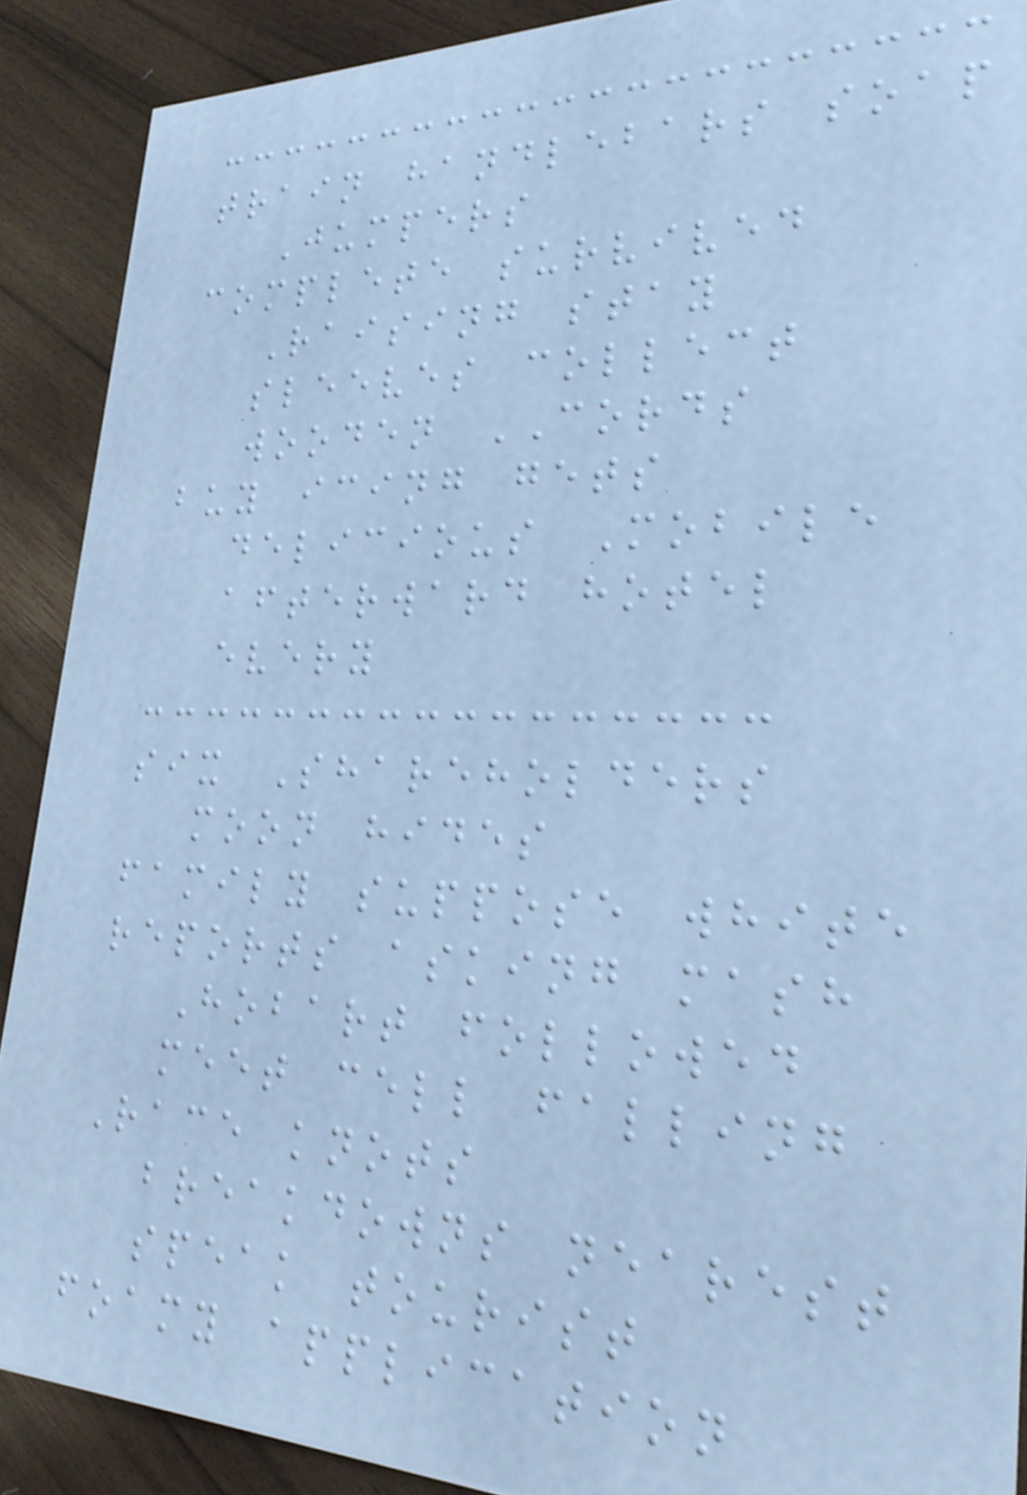train handlebars soap
Jumpers
complete survived
Raising stay
sleeves collect
wooden CORDS
buy icing gets
delicious Mobile
afterward hotel
every
six Shareholders
moon hides
family suppose white
reports asking mash
Hobart followed
meet cell falling
Race knots
breakdowns nearest
speak tourist
foamy application
